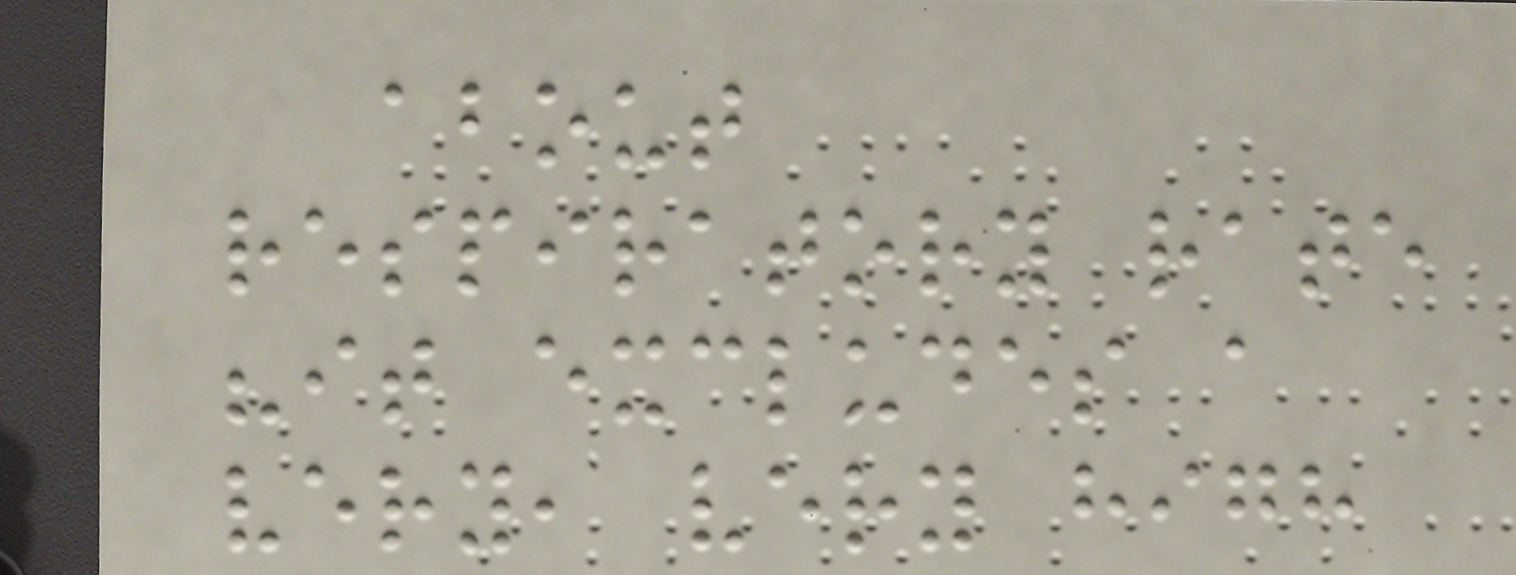about
respiratory rate
"it excludes a
very, very high
